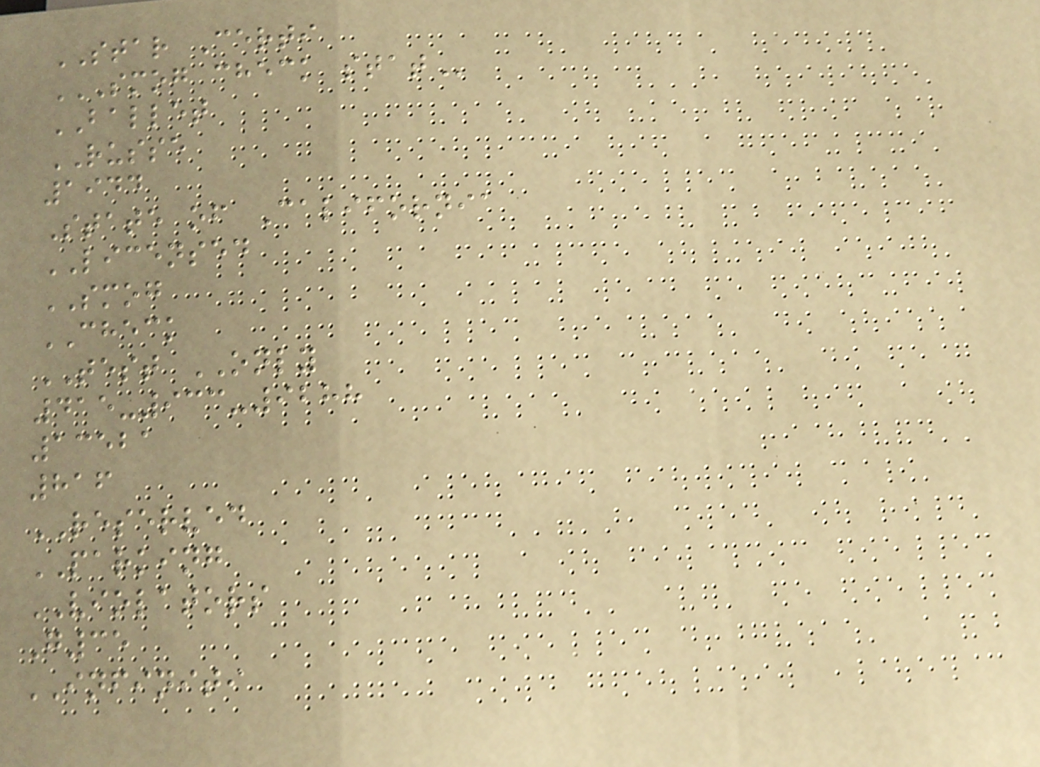STAR Certi
SMOG CHECK STAT
BALLET
RUSSE
1944
State of California
LICENSED
SMOG
CHECK
TEST ONLY
415-933-9288
13521
816
RESERVED
PARKING
VIOLATORS
G35
INFINITI
